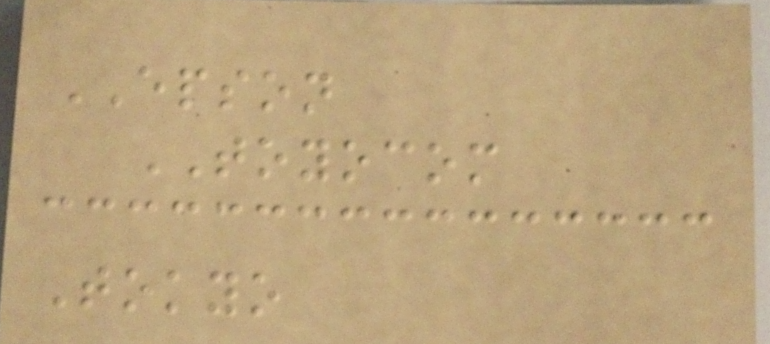EPSON
TOYOCOM
Tokyo
